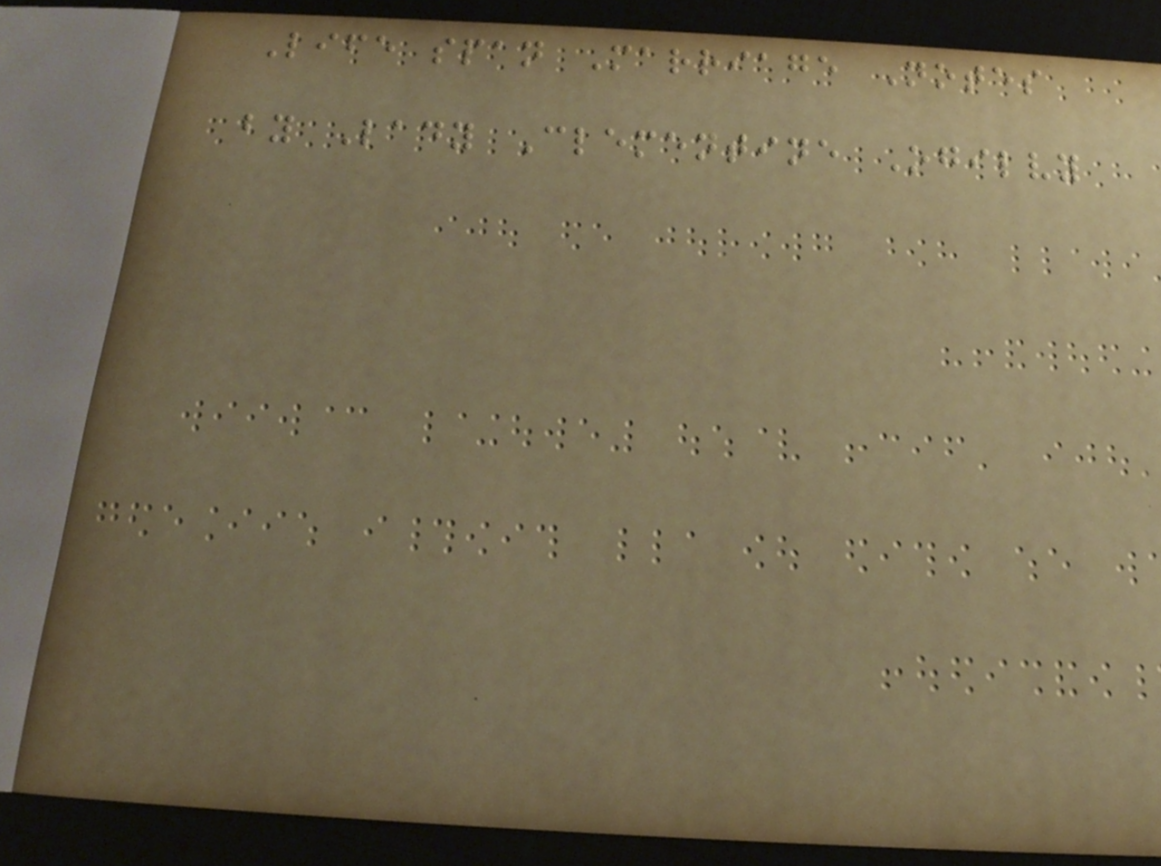Life span Marriage Notes
by Lady Clementine Ogilvy
